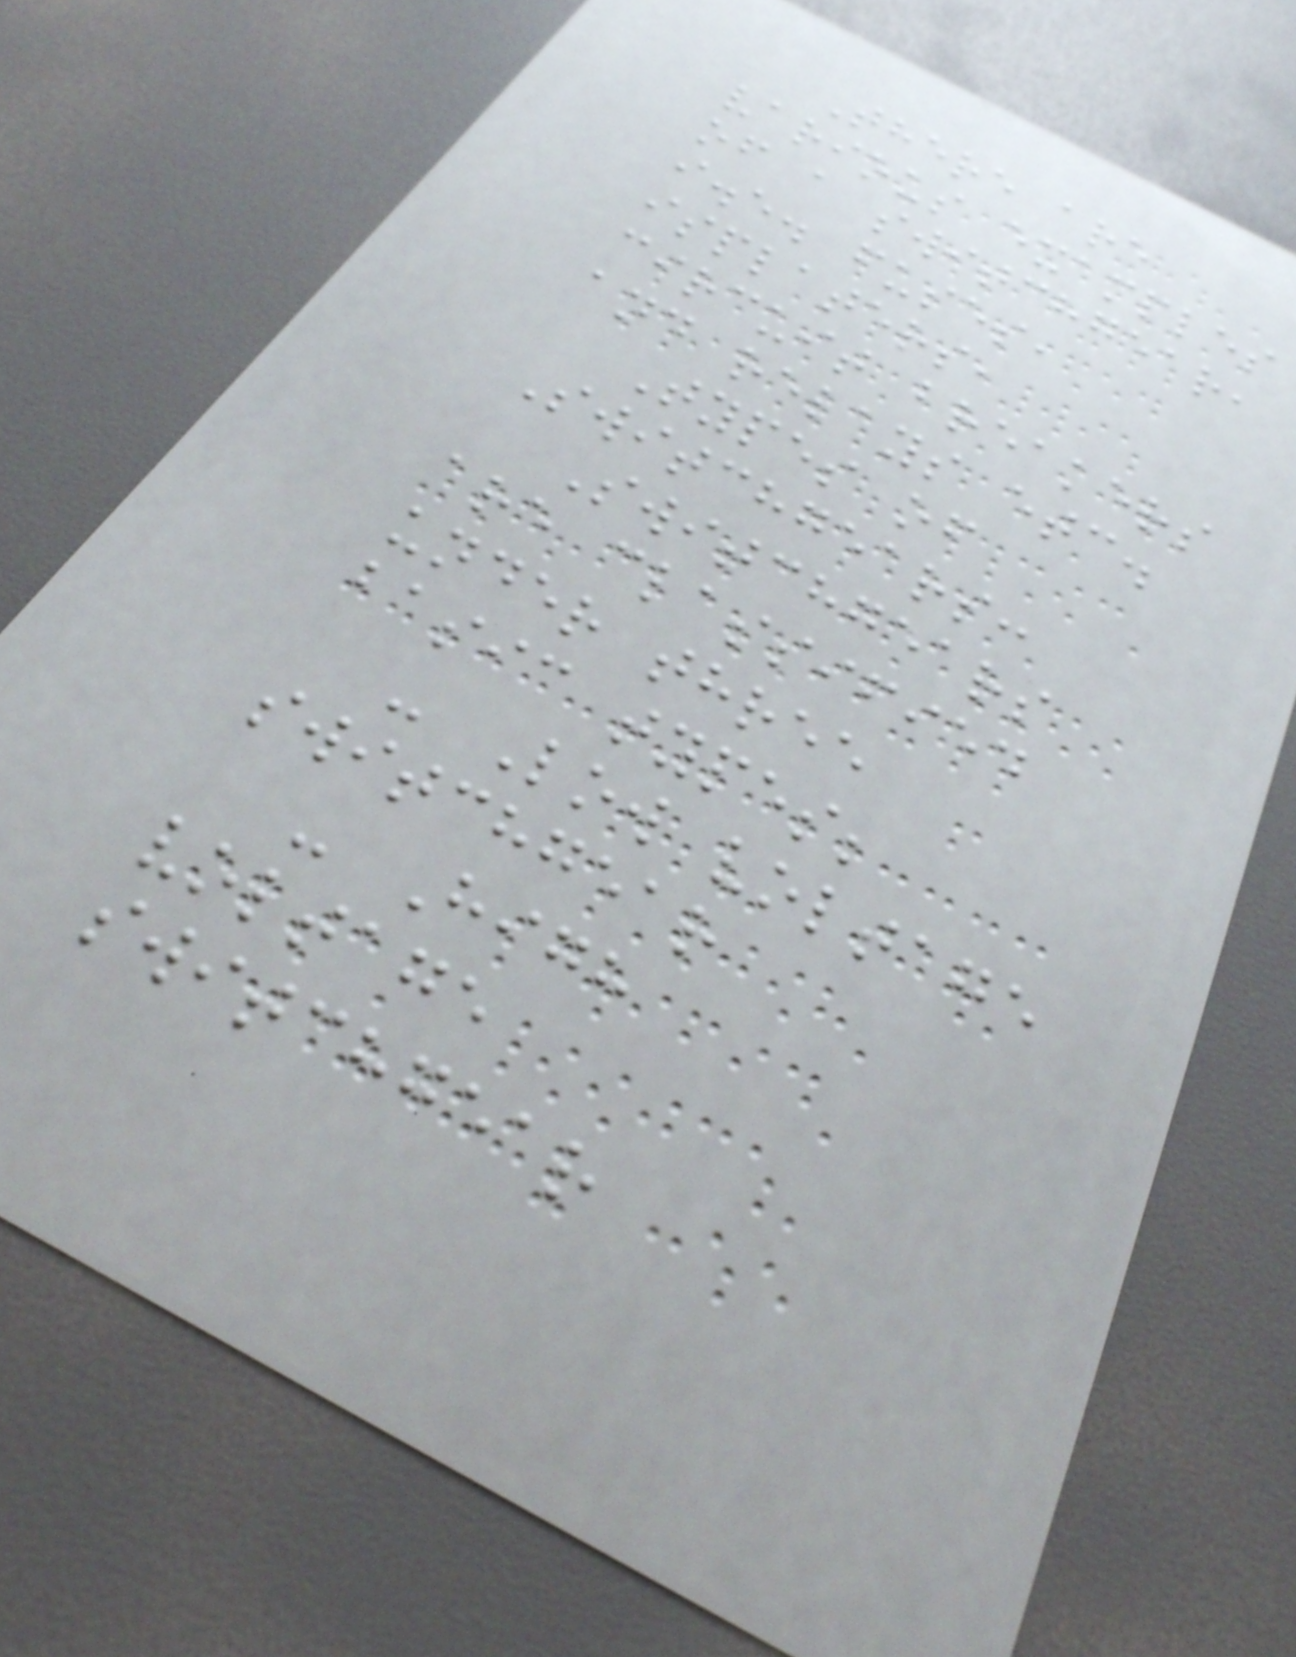There are
various examples
of a switchgear,
i.e. fuses,
isplaters,
circuit breakers
and relays etc.
Types of
Switchgears:
Switchgears
are classified
under three
basic types;
- Low voltage
switchgear
- High
voltage
switchgear
